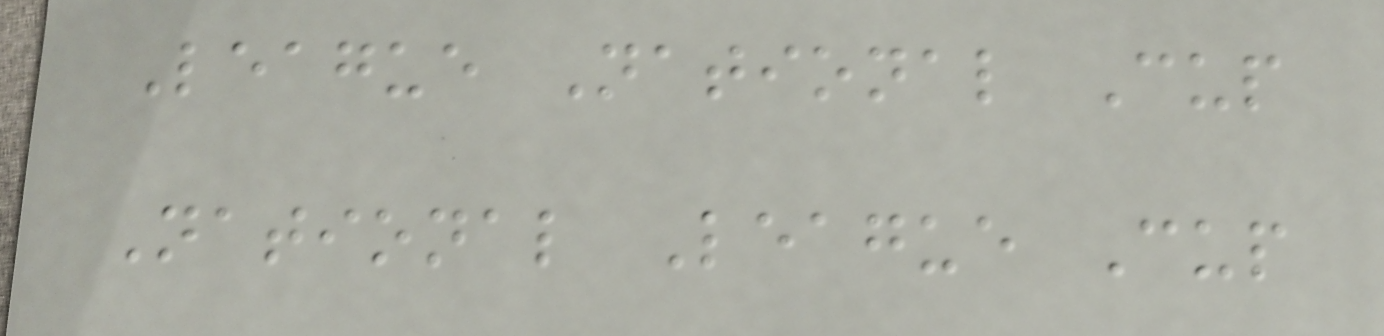League National Cup
National League Cup
